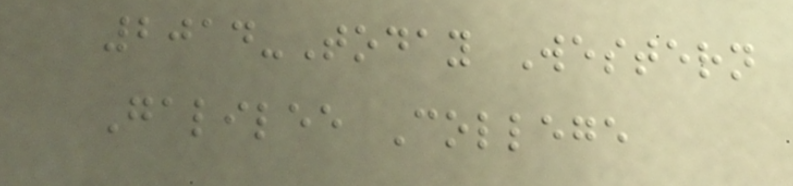2014-Today Western
Galilee College
